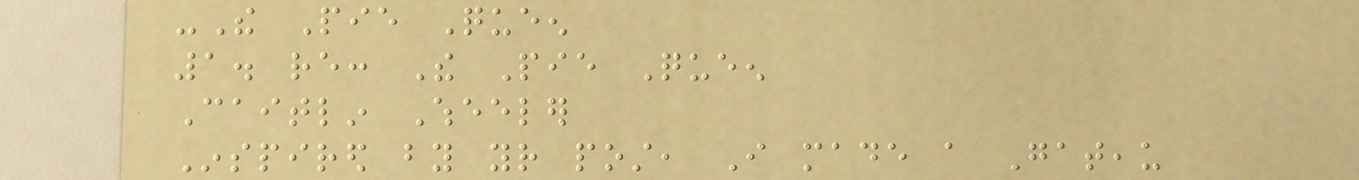-The Pie Queen
1. re: The Pie Queen
Caitlin Wheeler
Inspired by your post, I made a Gateau
